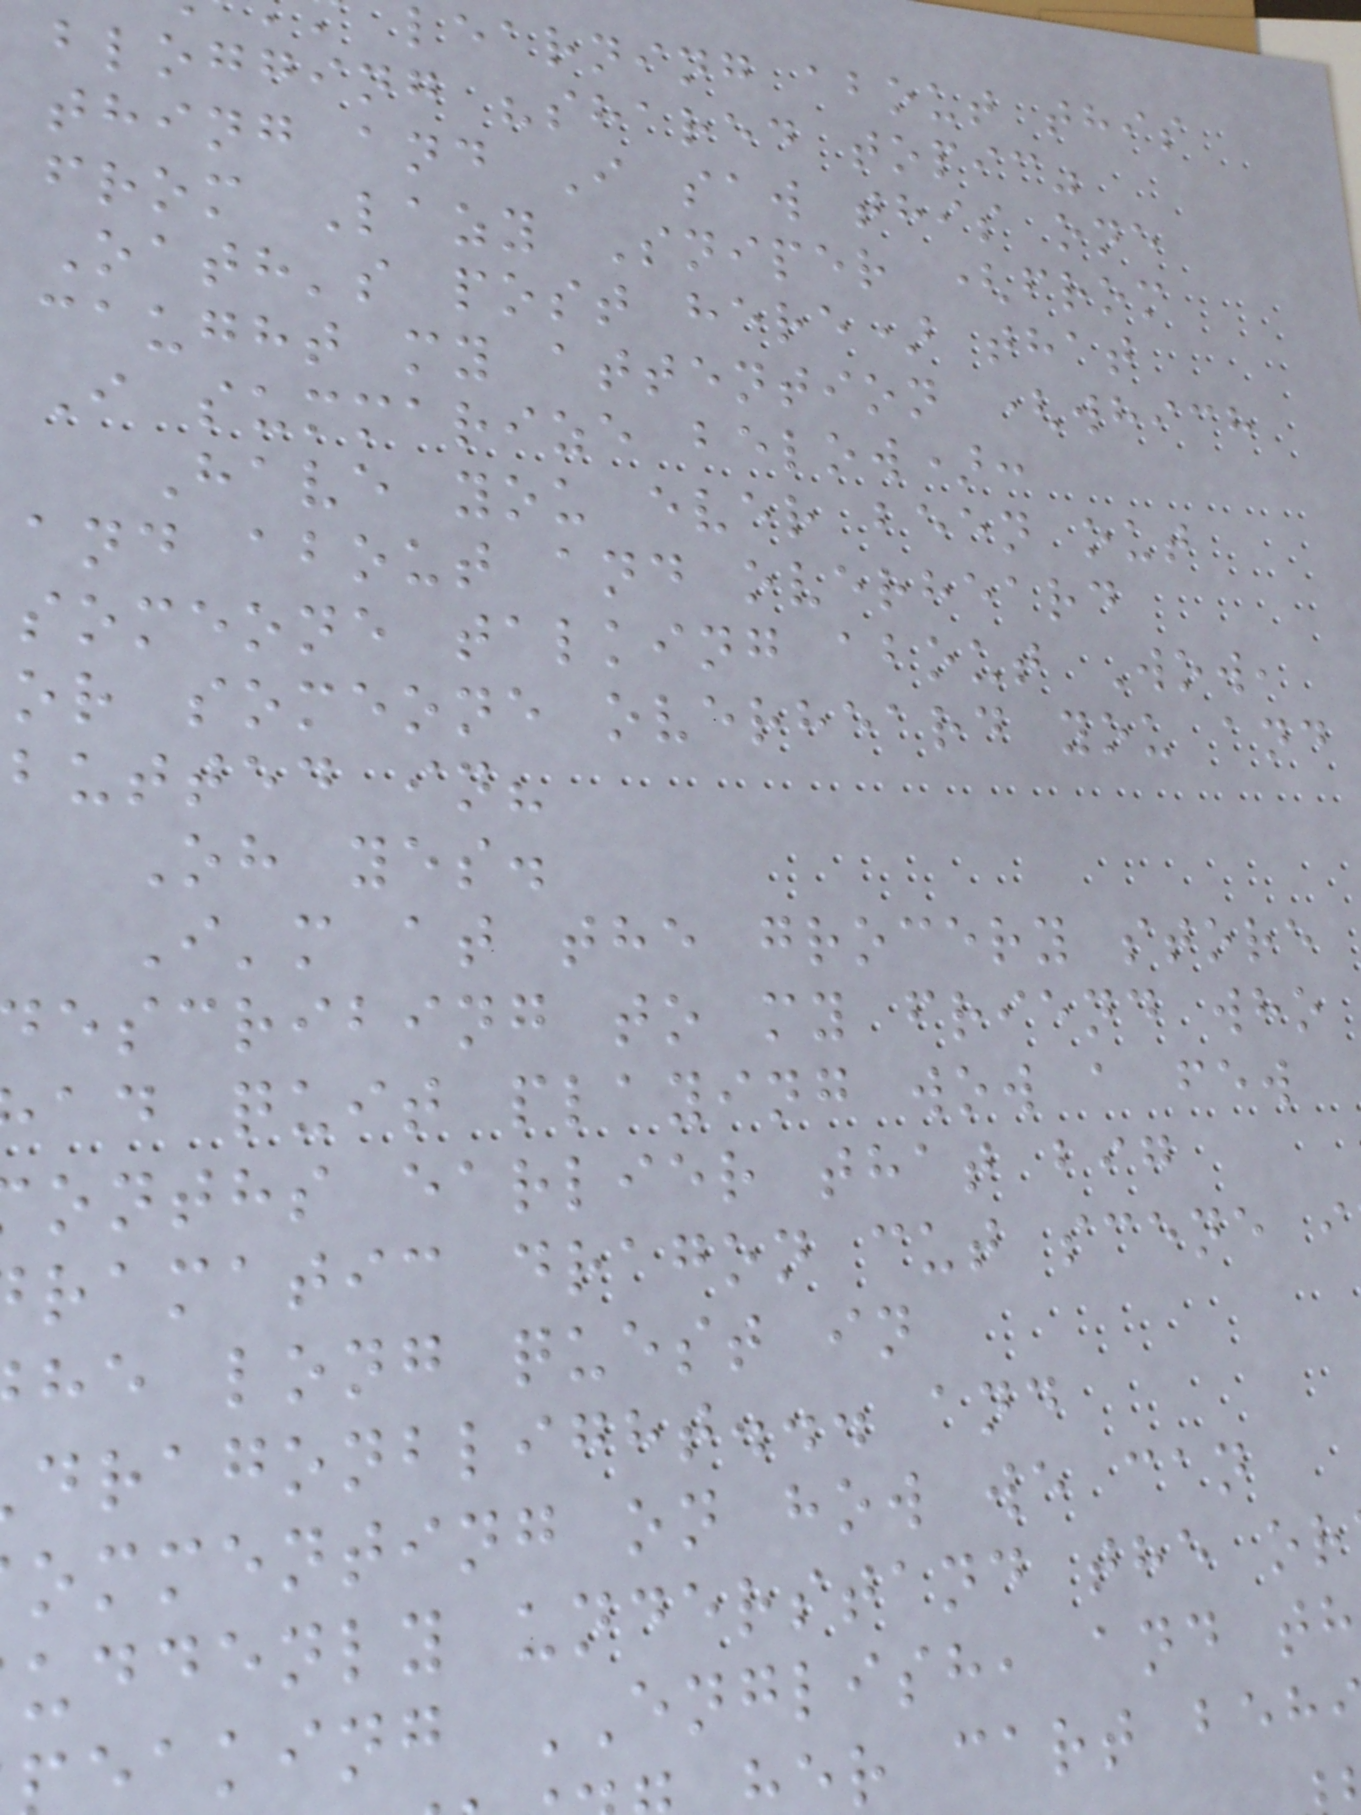learning about this
blogging "shared topic"
thing and I saw this one
from Lazy Sniper (from
Oath's post here) that
caught my attention (which
I summarize below):
Have you ever been out
and about and overheard
someone talking about Wow,
or someone overheard you and
butted in?
Oh yes.
I'm at the grocery store
escribing to my friend who
ad quit playing wow a few
onths earlier that big
ramatic dragon cut scene i
he long quest in
dragonblight... and
ommenting on how we can
uddenly understand the or
aking ENGLISH, and th
er cart beh
